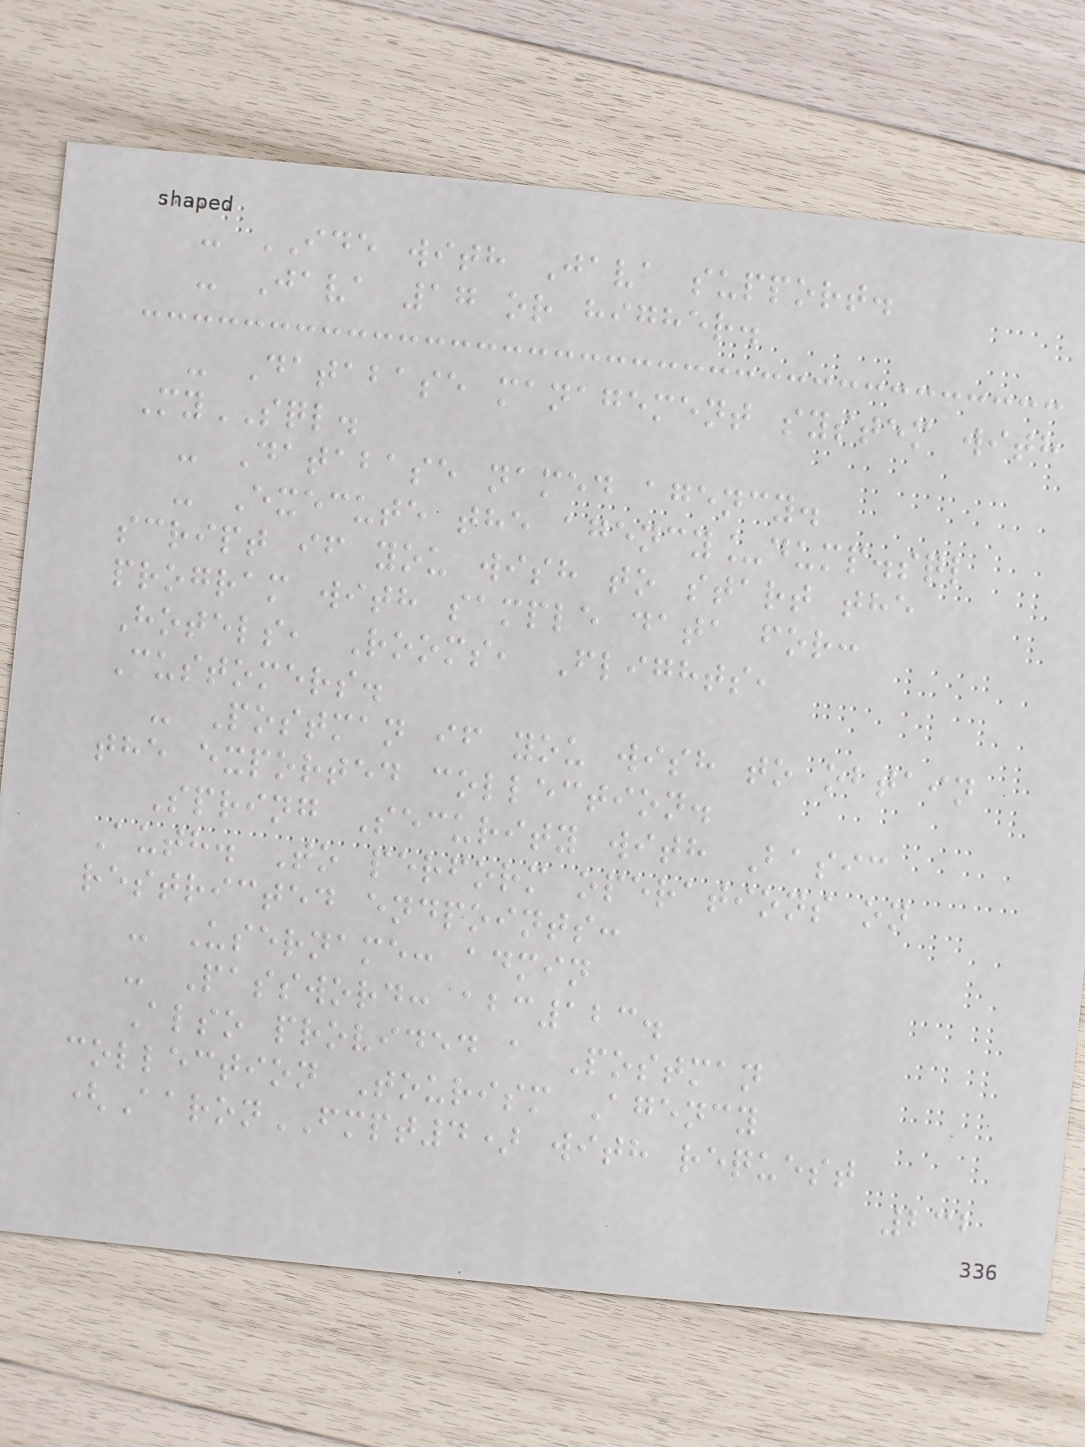- IDE with Java support.
- Java 17 or higher.
- Database management system with
MySQL.
- Database named agency.
- Execute the agency_dump.sql
script if you wish to start the
program with sample data for:
Hotels, Rooms, Flights,
Customers.
- Postman if you wish to obtain
the exported collection.
Spring Security with Basic
Auth. To perform operations on
restricted endpoints:
- Username: admin
- Password: abc123.
Also provided a Postman
collection Tourism Agency
(AaronFMPT4) with request
232
